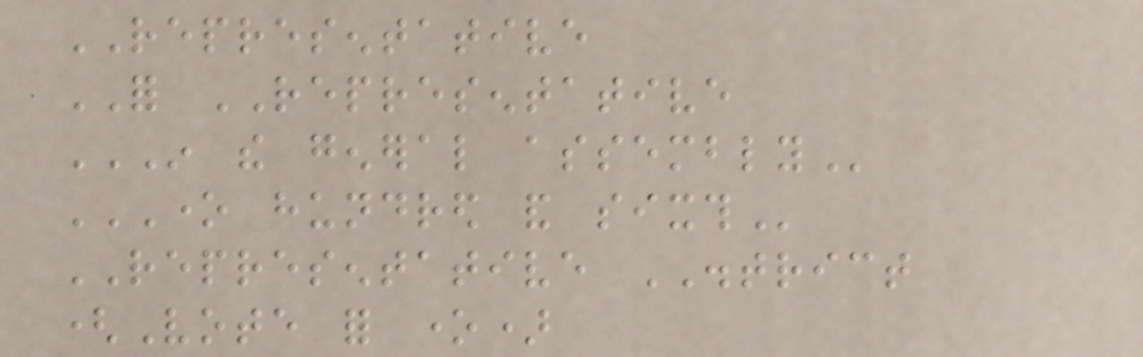REPRESENTATIVE
FOR REPRESENTATIVE
IN THE GENERAL ASSEMBLY
ONE HUNDRED AND SIXTH
REPRESENTATIVE DISTRICT
(Vote for one)
